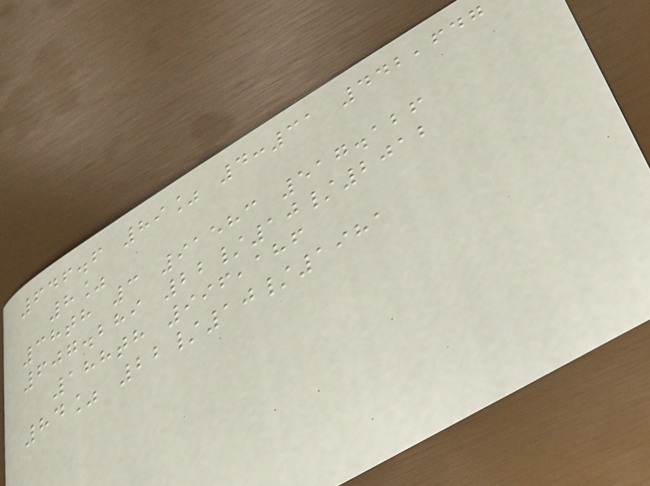646.6 89% 4:31 442,647
8%
38th 3 91583 517.126
607.289 22/10/2012
188th 996,186
84% 22/10/1981
